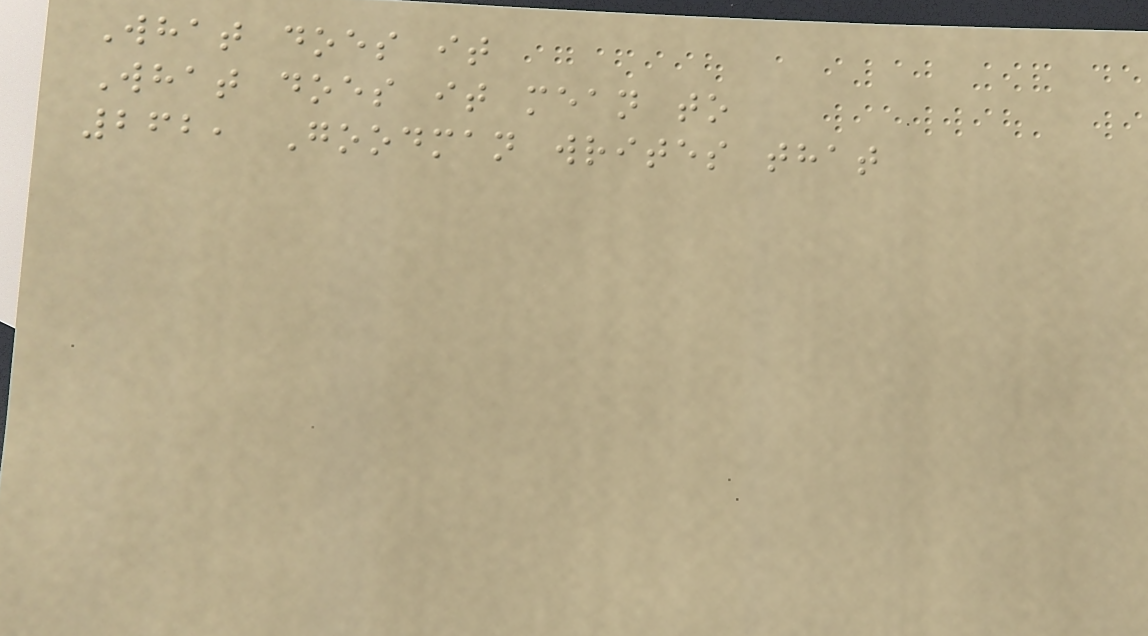What does it
What does it mean to
262, Goodman writes that
